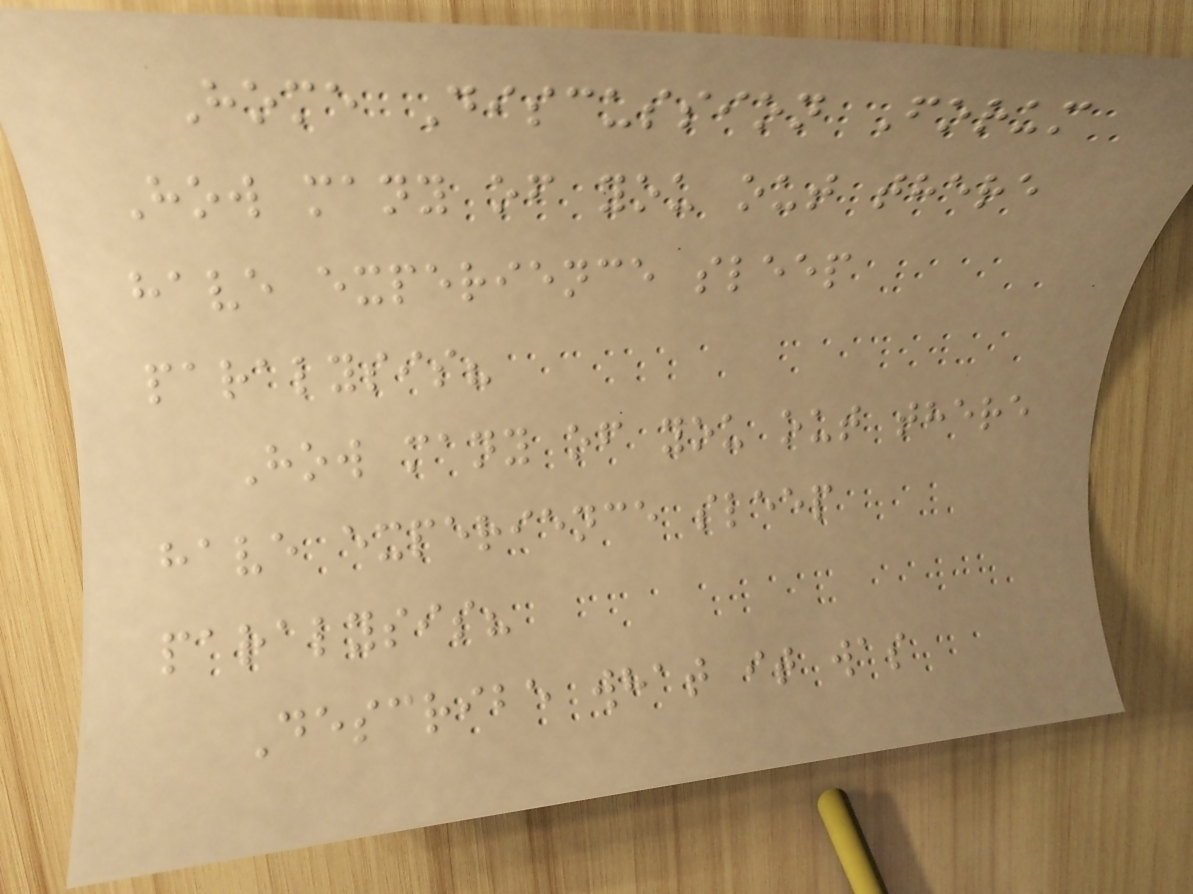Home Discussion Forum
How many of you out there
have experience sleep
paralysis?
How many of you out there
have experience sleep
paralysis?
Describe what it was
